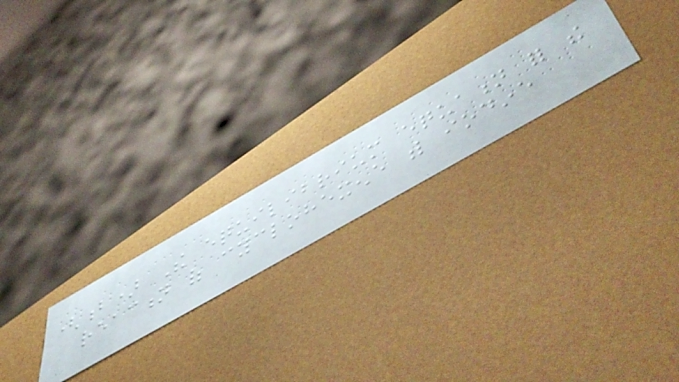(b) The equilibrium equation for the
reaction of cyclohexene with iodine
